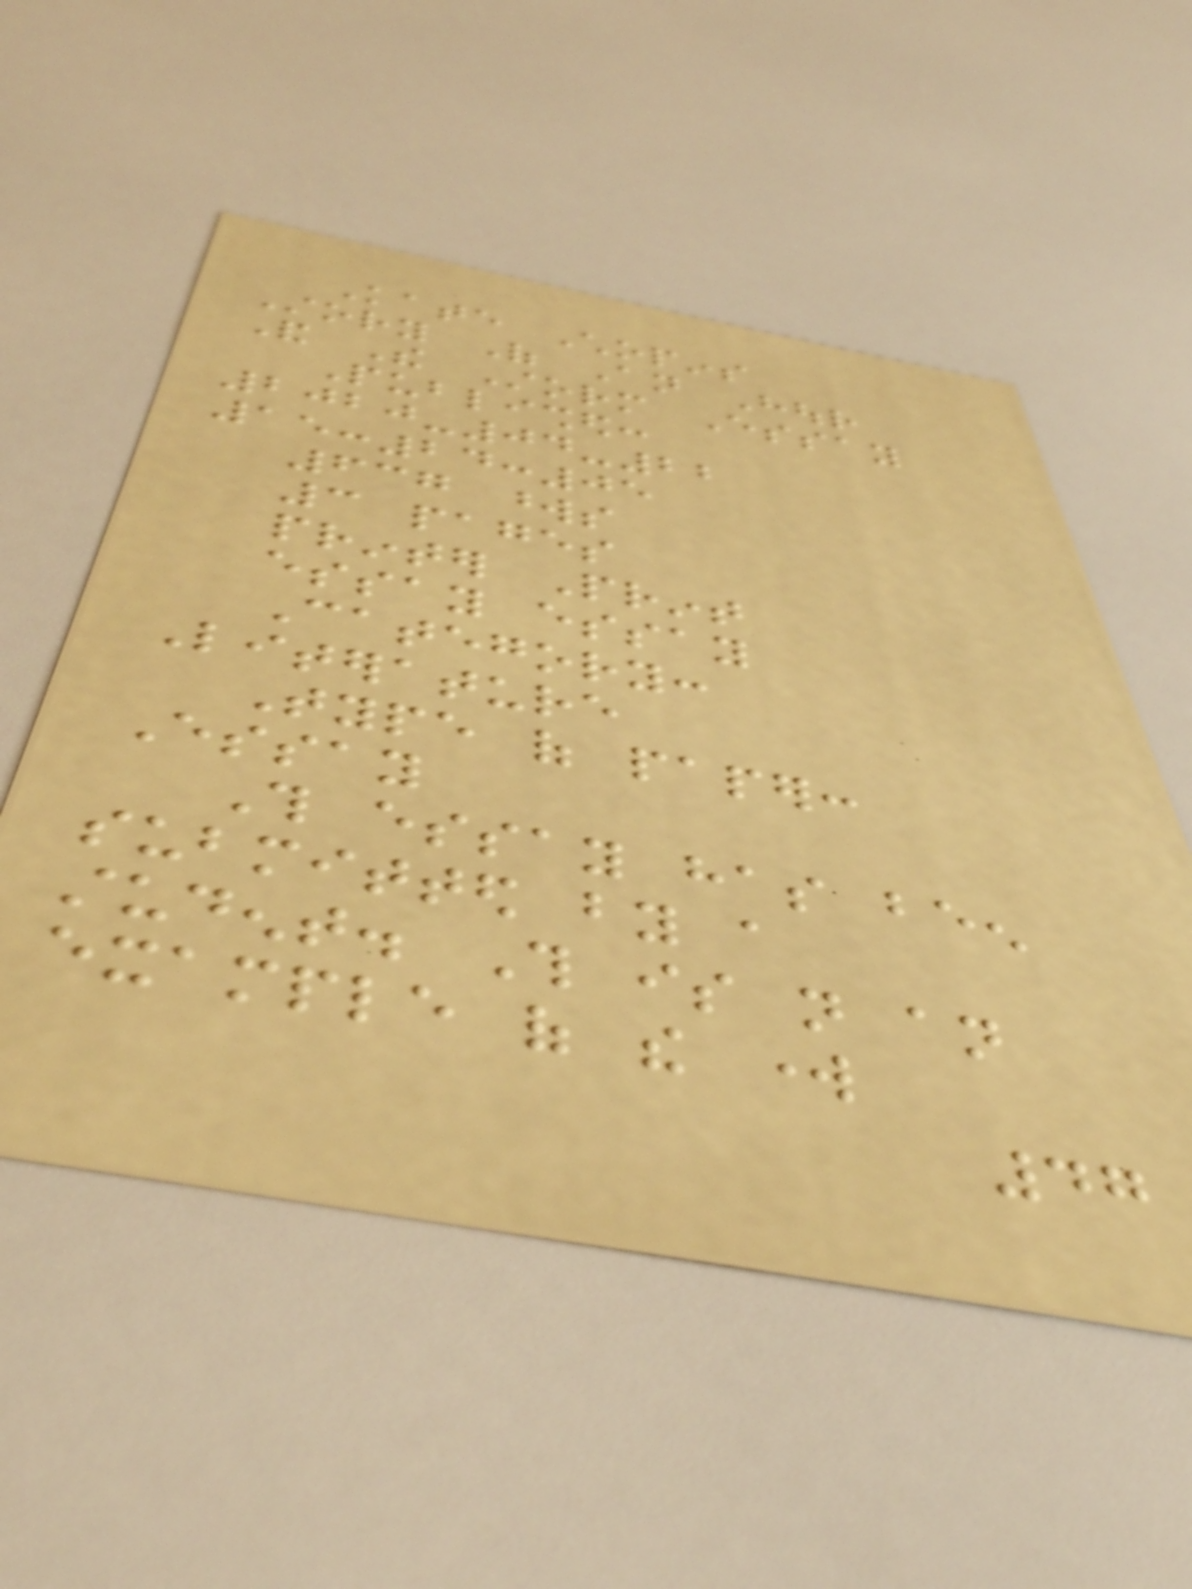Kate Chopins
Story Of An Hour
And The Storm Essay
Published:
2020-04-22
15:24:05
637 words
3 pages
printer Print
essay essay
Category:
Literature
Type of paper:
Essay
This essay has been
submitted by a
student. This is not an
example of the work
47
